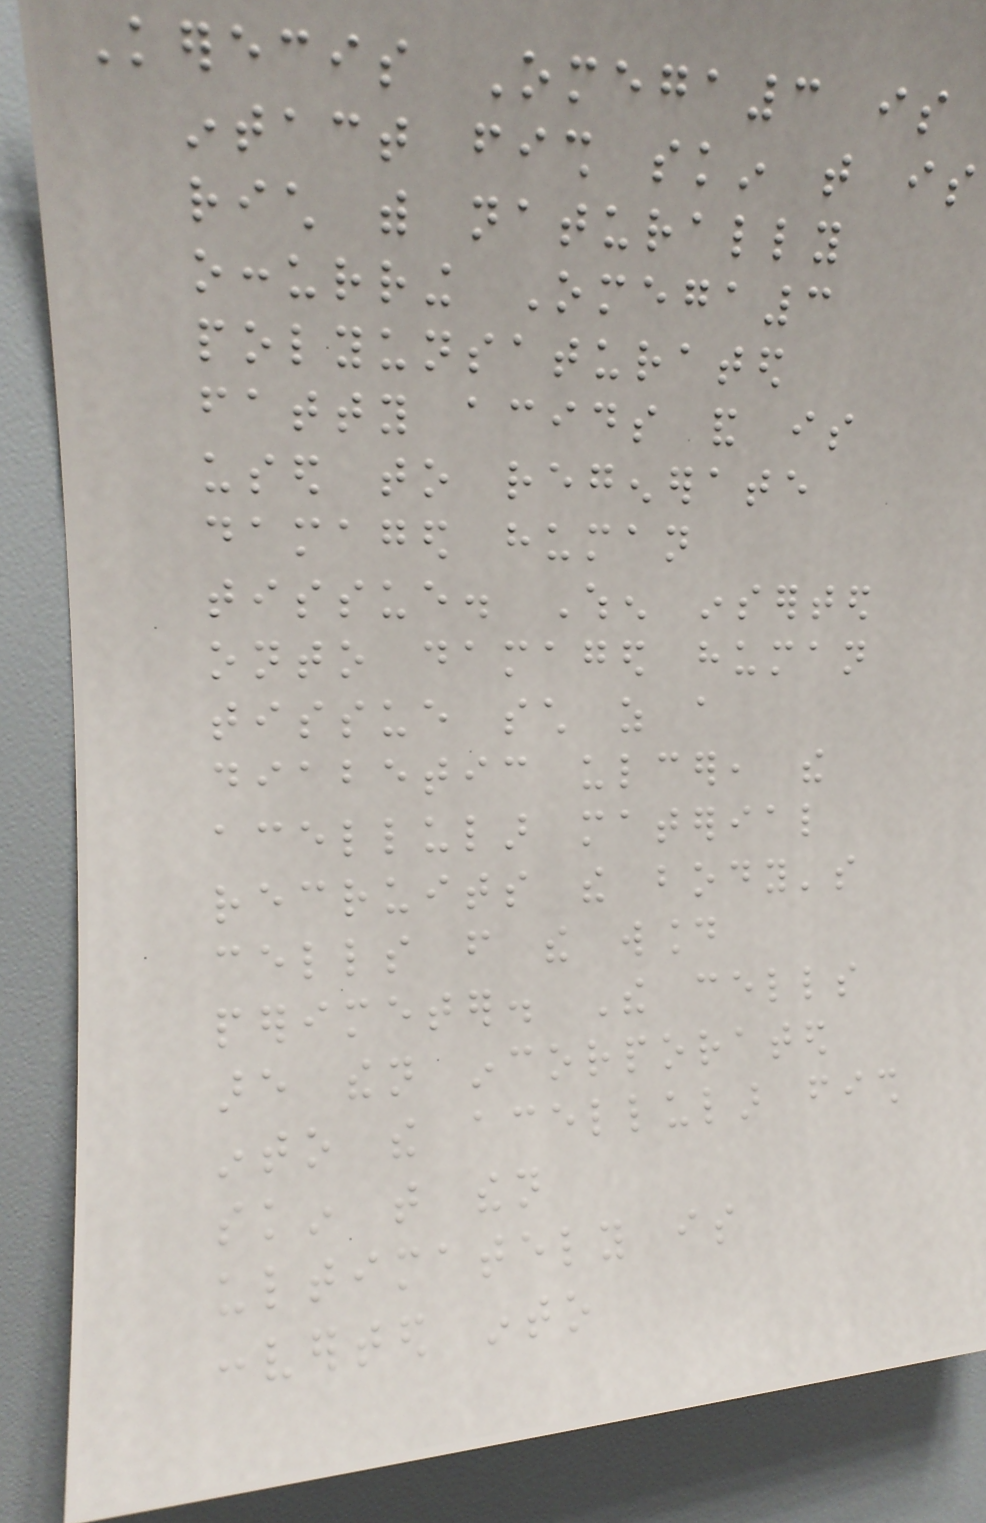Kerecis Omega3 is
intact fish skin that is
rich with naturally
occurring Omega3
polyunsaturated
fatty acids and is
used to regenerate
damaged human
tissue. When inserted
onto damaged human
tissue such as a
diabetic ulcer, the
acellular material
recruits the body's
cells from the wound
perimeter. The cells
are then incorporated
into the acellular fish
skin that then
ultimately is
converted into
